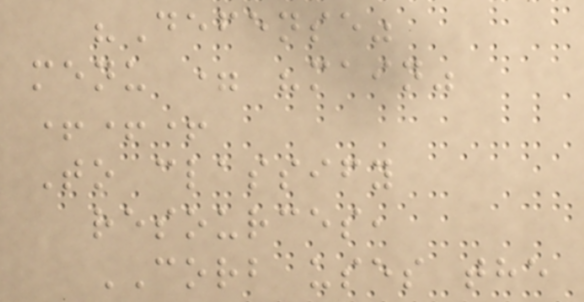"Defense"
menu = "main"
+++
To classify
resources,
CORB uses the
